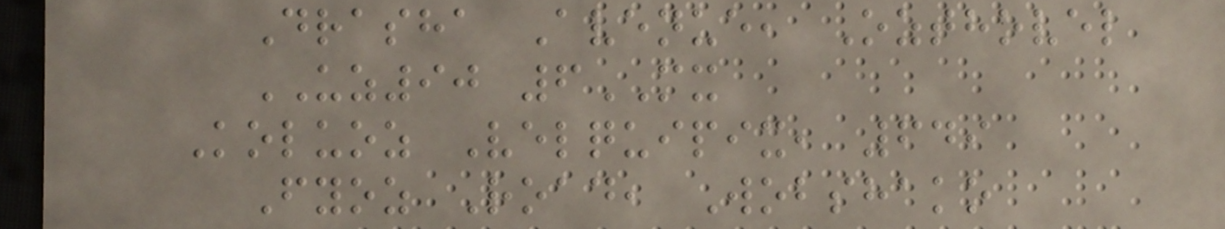Drasha Avenue, Ozthovel
UZ90 6MX
Koluoz Velquipix, 649
Fyoz Road, Wobshako
